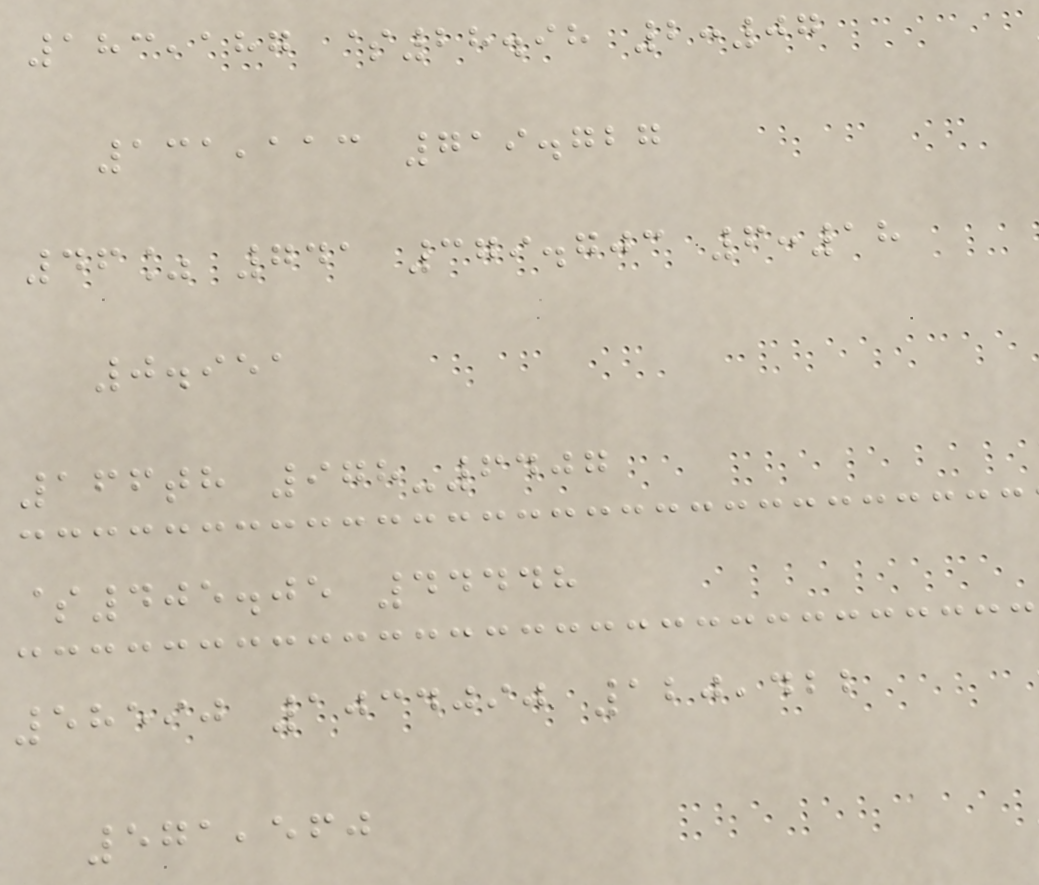183,187 $28.98 2:07
131,113 719.727
46% 741 379.703 6:18
0.951
166th 978-6407
$405.05 44448
58590 1034090 120,422
571,560
